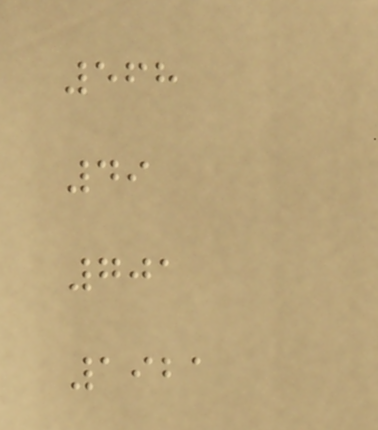568
49
701
1921
